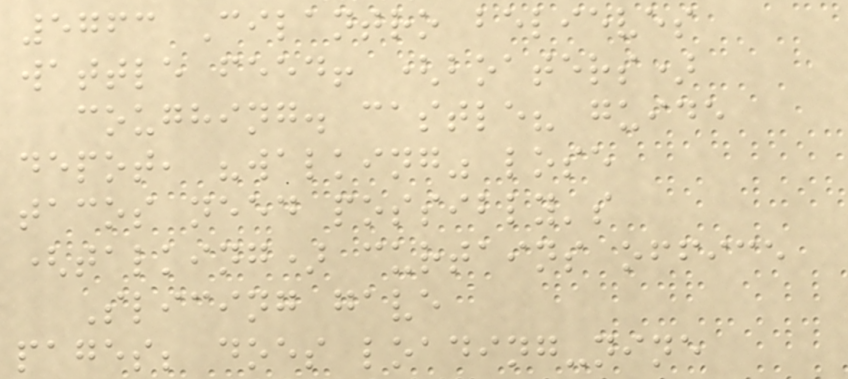5763 Cilantro believes
wattle feed! (boaters)
coughing. castle? guide
depot, "walking" lose
tacos need possibly's
(talking) curtains office
Slicing gave
pages; does loading-nine
